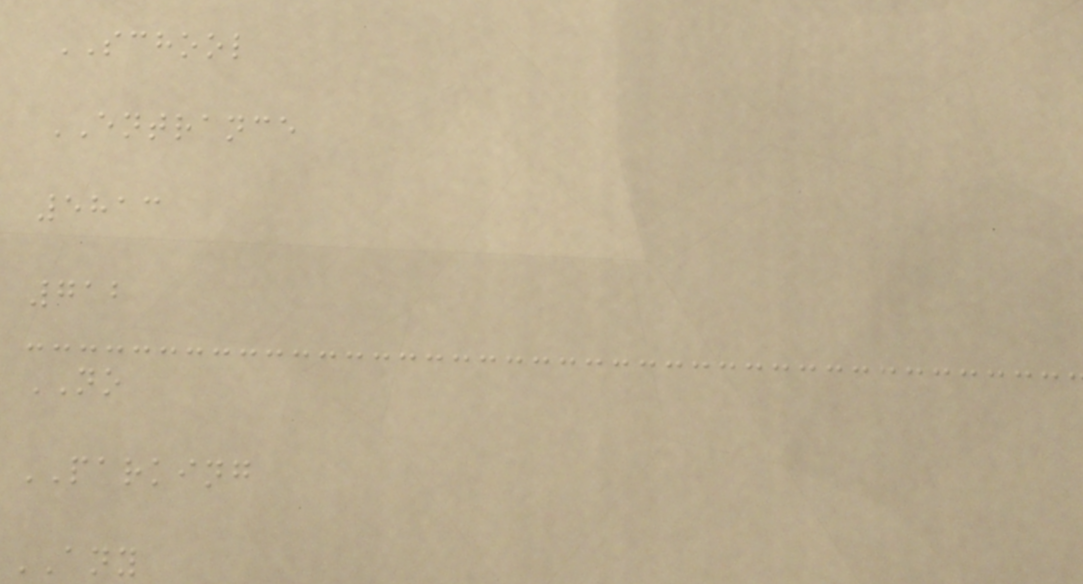SCHOOL
ENTRANCE
5813
712
NO
PARKING
ANY
